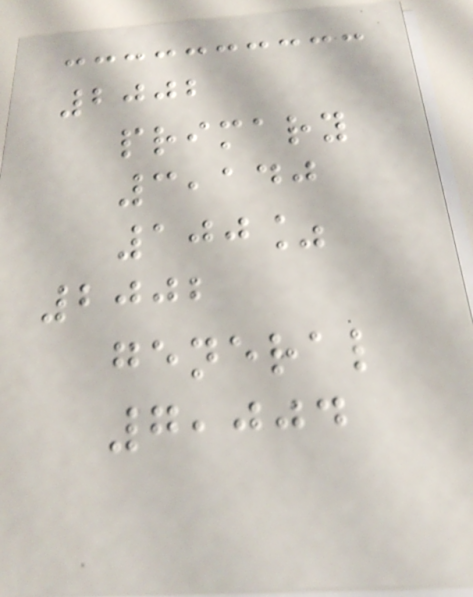2002
primary
3,140
100%
2002
general
7,004
